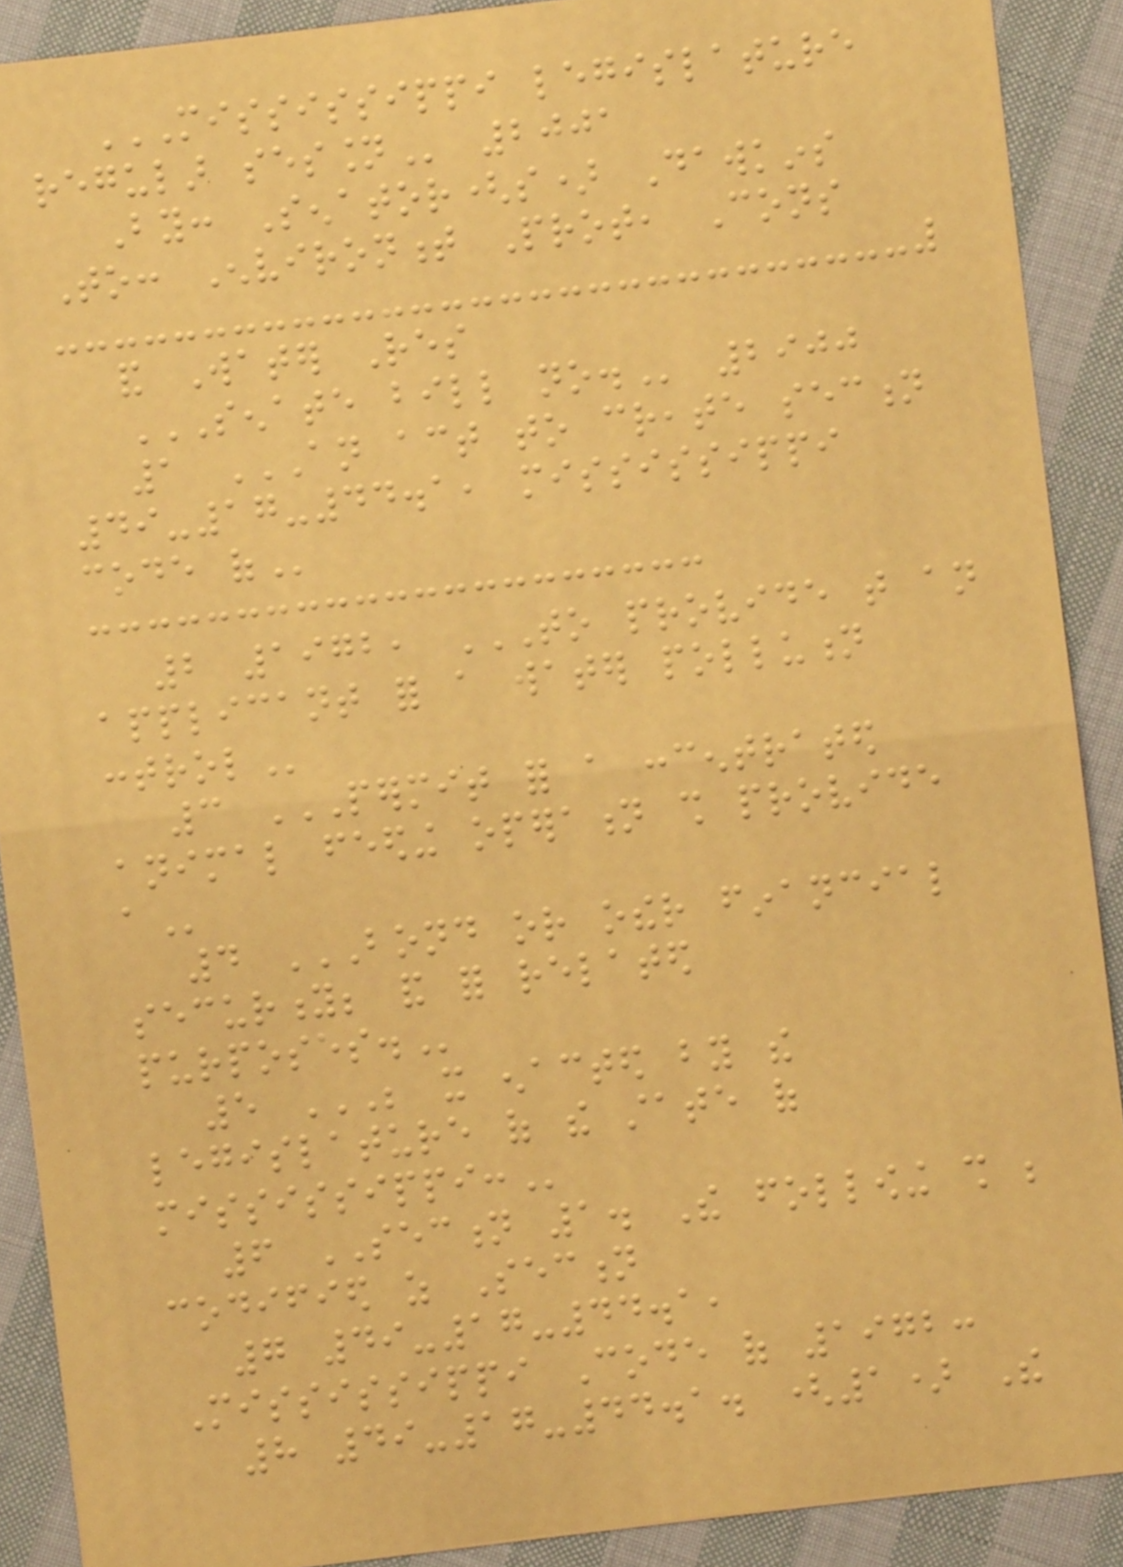MISSISSIPPI LEGISLATURE
REGULAR SESSION 2001
By: Senator(s) Dawkins
To: Environment Prot, Cons
and Water Res
SENATE BILL NO. 2900
1 AN ACT TO CREATE SECTION
49-17-44.1, MISSISSIPPI
CODE OF
2 1972, TO PROVIDE THAT AN
APPLICANT FOR A WATER POLLUTION
CONTROL
3 PERMIT FOR A CONCENTRATED
ANIMAL FEEDING OPERATION SHALL PROVIDE
A
4 BOND OR OTHER FINANCIAL
SECURITY; AND FOR RELATED
PURPOSES.
5 BE IT ENACTED BY THE
LEGISLATURE OF THE STATE OF
MISSISSIPPI:
6 SECTION 1. The following shall be
codified as Section
7 49-17-44.1,
Mississippi Code of 1972:
8 49-17-44.1. (1) The
